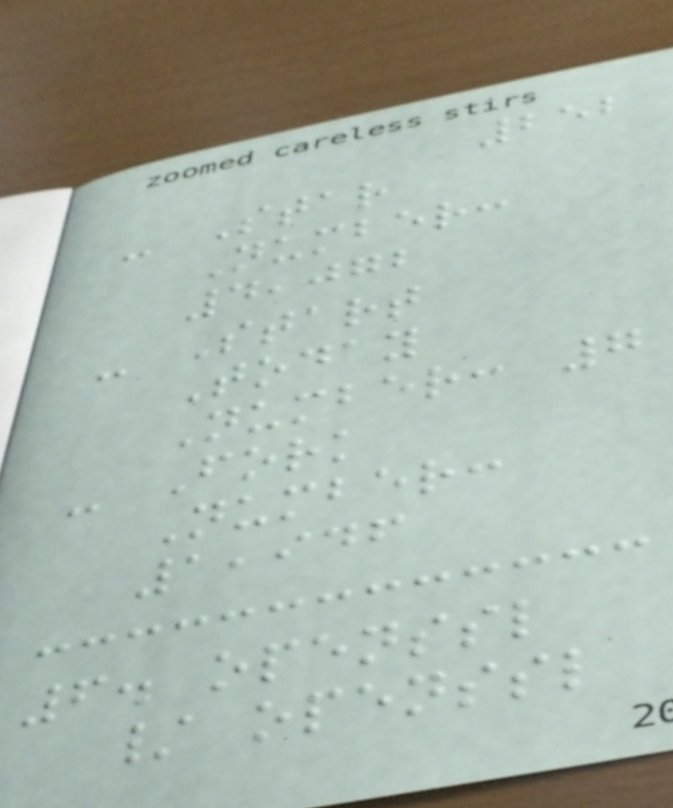252
- Star
Number:
4,072
- Start
Today
Number: 7
- Fork
Number:
1,946
6. openssl
/ openssl
